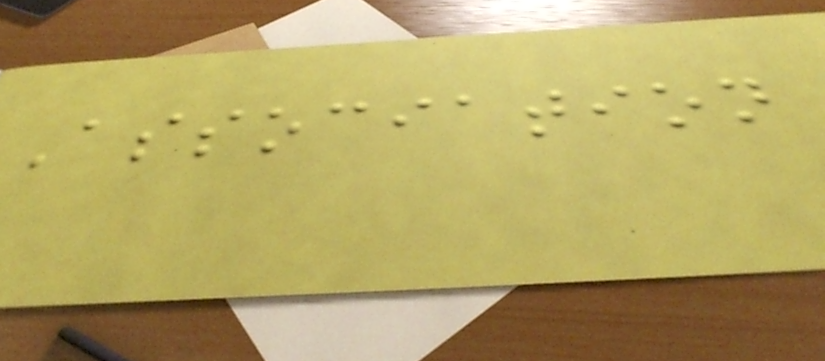Association
